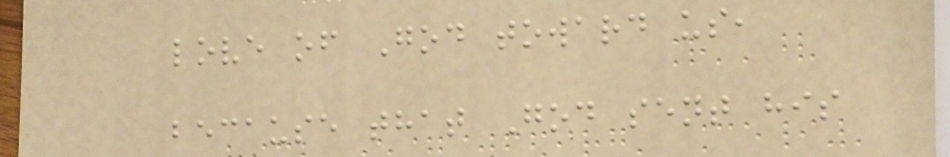love of God toward us,
because that God sent his
